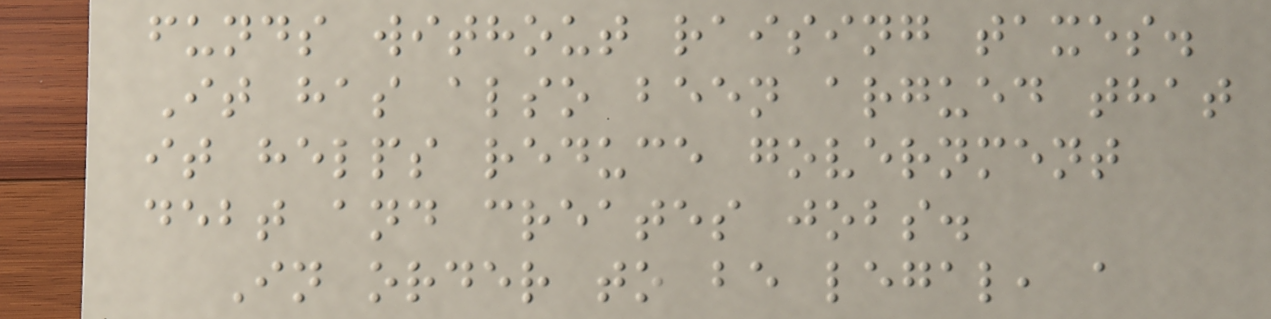funds without raising taxes.
It has also been argued that
it helps reduce government
debt and creates jobs.
In order to be legal, a
